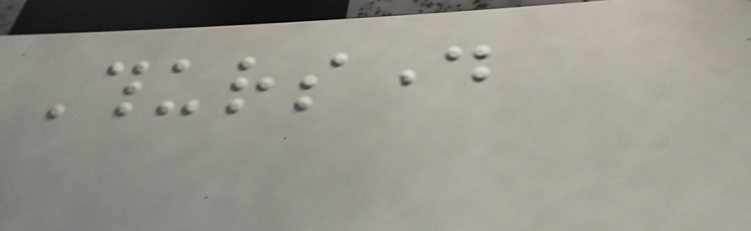Thursday
